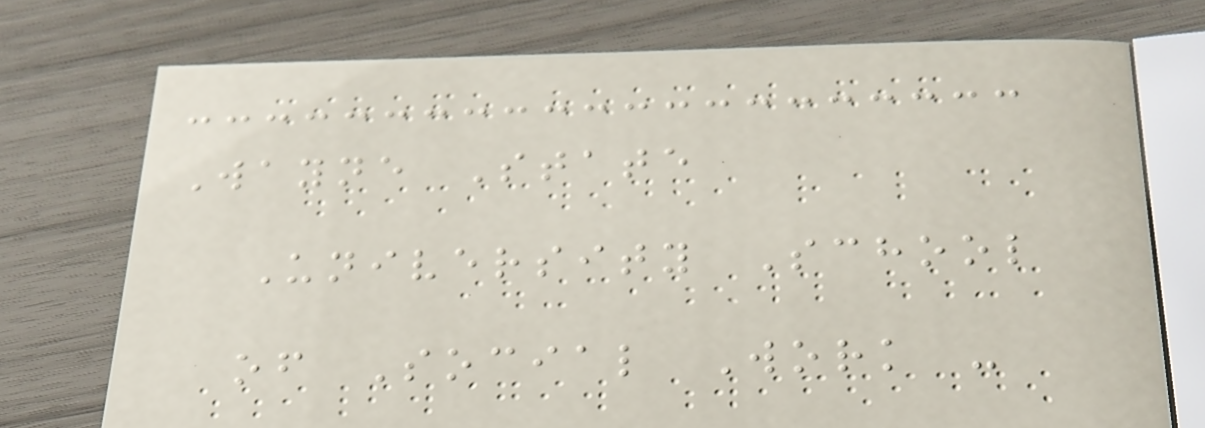Wayne State
University School
of Social Work -
